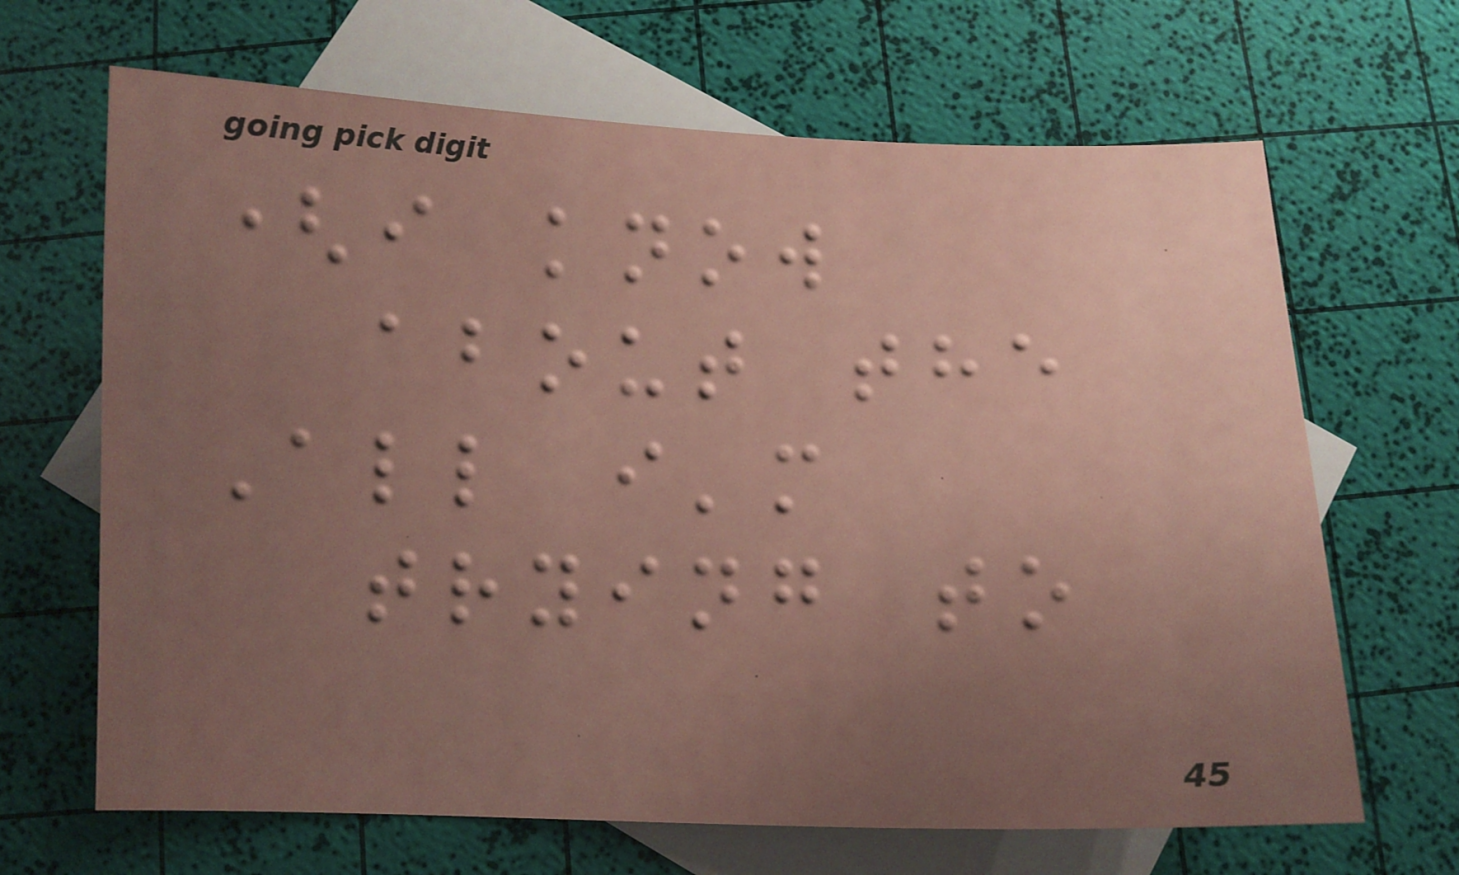(i know
about the
All i'm
trying to
